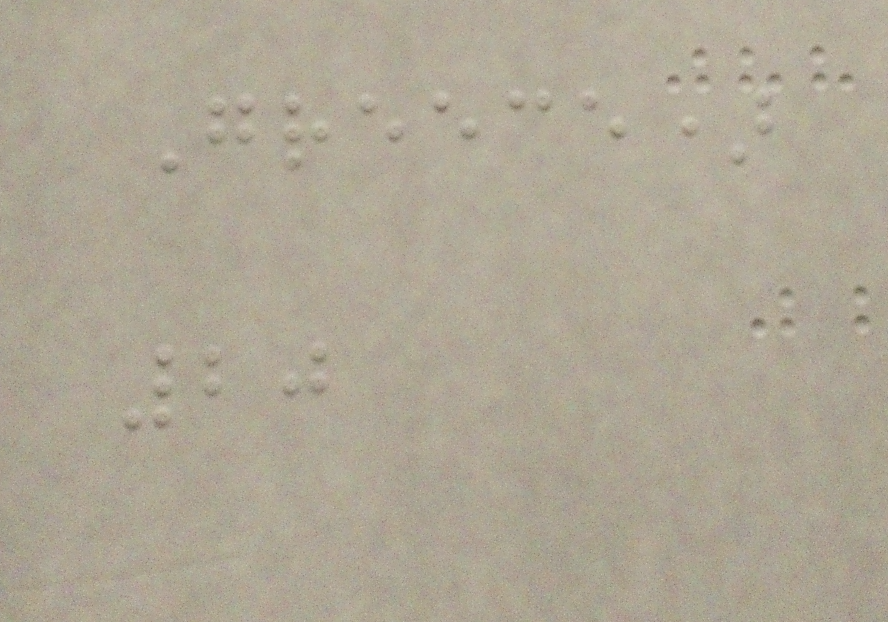Greece)
20
